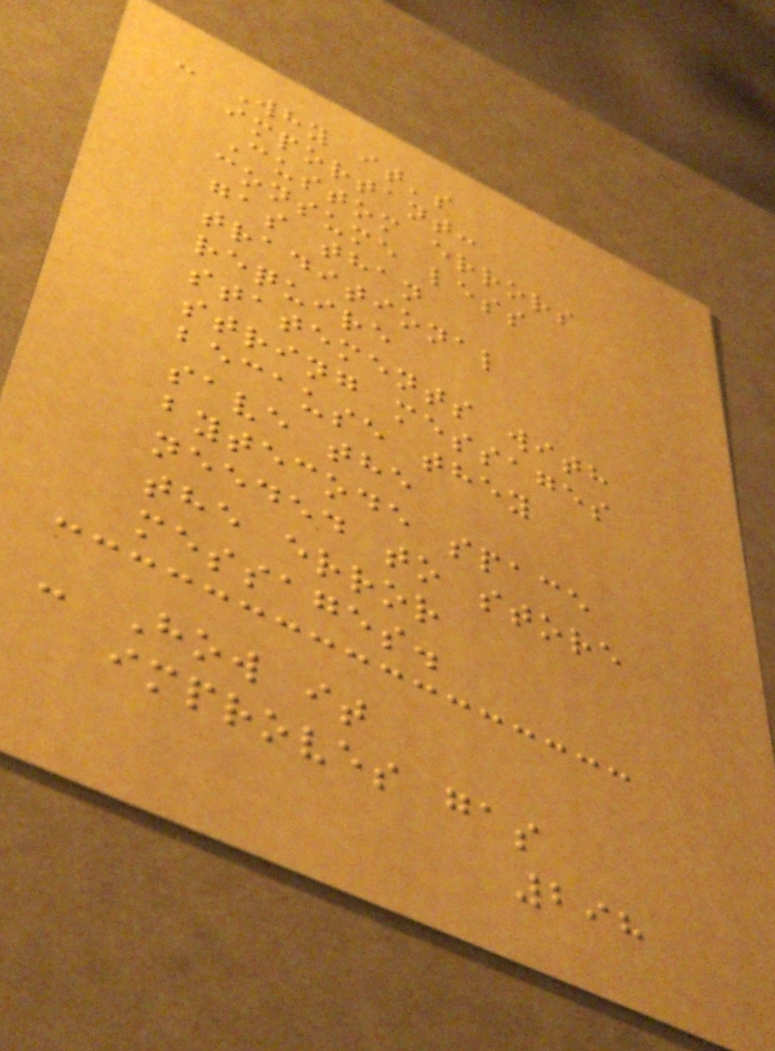- Why it's
important:
Custom errors
consume less
gas than
traditional
require
statements with
string messages
because they
save the
bytecode space
needed to store
the error
messages.
- How it
improves gas
298
